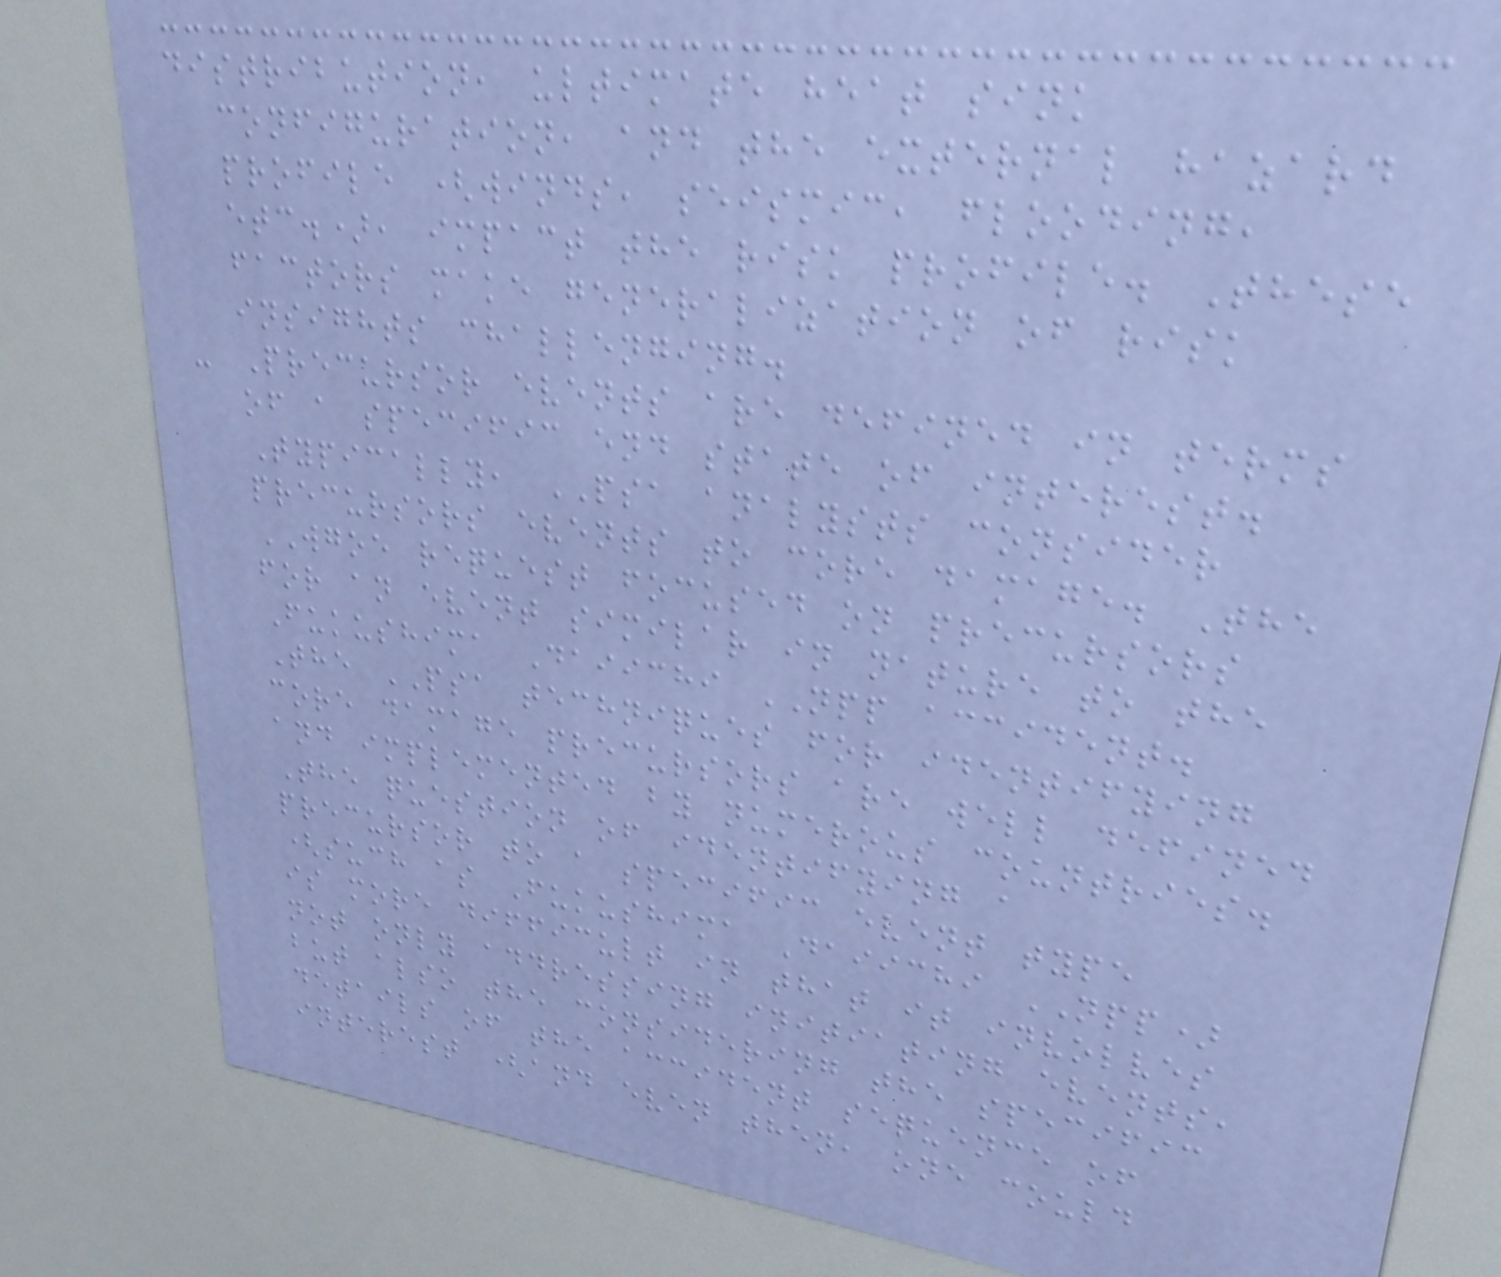distribution, ultimate heat sink
configuration, and the external hazard
profile (winds, seismic, flooding,
etc.), impact the risk profile. These
factors make generalization of risk
insights challenging.
- Precursor events are defined in terms
of a specific end state of interest.
Typically, PSA analysts consider
precursors events to core damage. The
WGOE request focused on precursors
for an event similar in nature to the
Fukushima Daiichi NPP accident.
The PSA techniques for identifying
core damage precursors are well defined
and implemented by numerous countries.
The question of identifying a
precursor to a specific event type
(such as Fukushima Daiichi NPP)
is more difficult in that it involves
not only addressing initiating events,
but also the considering the specific
details of the accident sequence of
interest (and even then, one could
